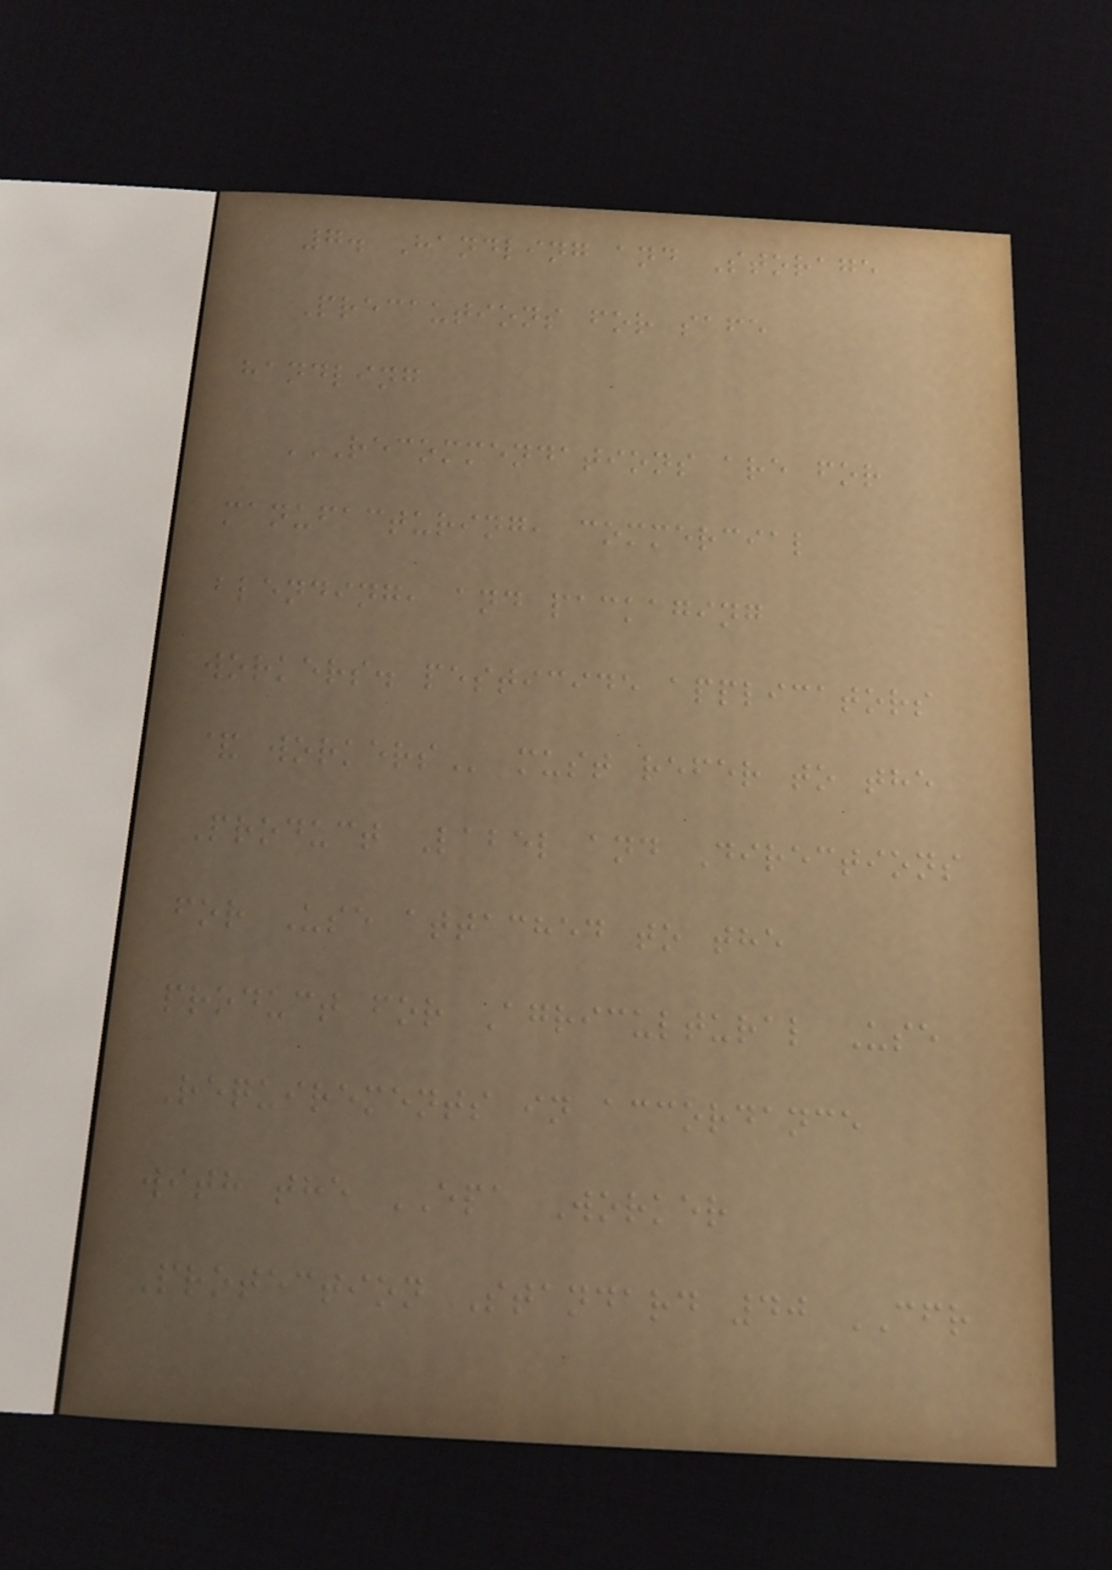7. Handling and Storage
Precautions for safe
handling
RECOMMENDATIONS ARE FOR
MANUFACTURING, COMMERCIAL
BLENDING, AND PACKAGING
WORKERS. PESTICIDE APPLICATORS
& WORKERS must refer to the
Product Label and Directions
for Use attached to the
product for Agricultural Use
Requirements in accordance
with the EPA Worker
Protection Standard 40 CFR
